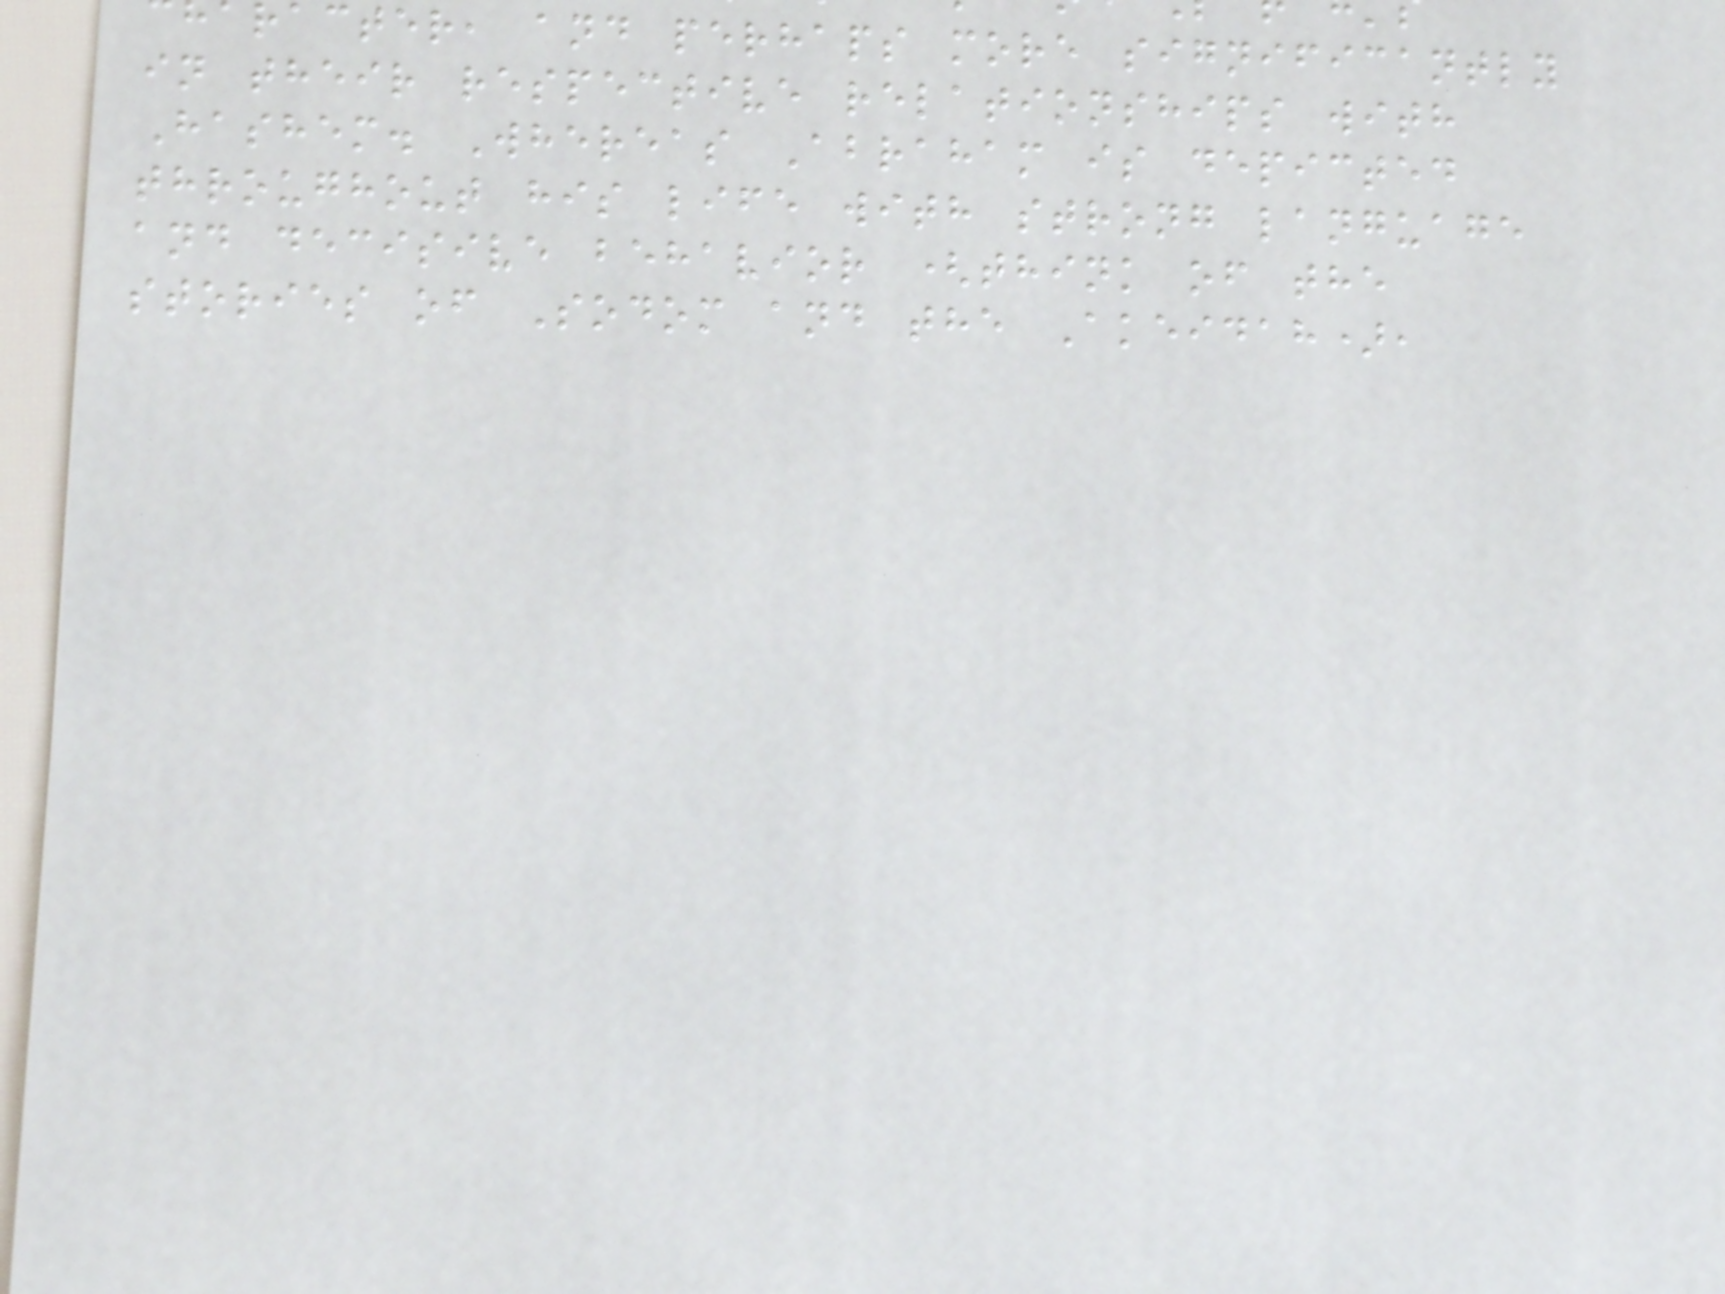racter, and perhaps more significantly
in their respective relationships with
Hashem. Whereas Abraham is depicted
throughout his life with strong language
and decisive behavior (think of the
stories of Sodom and the Akeidah),
